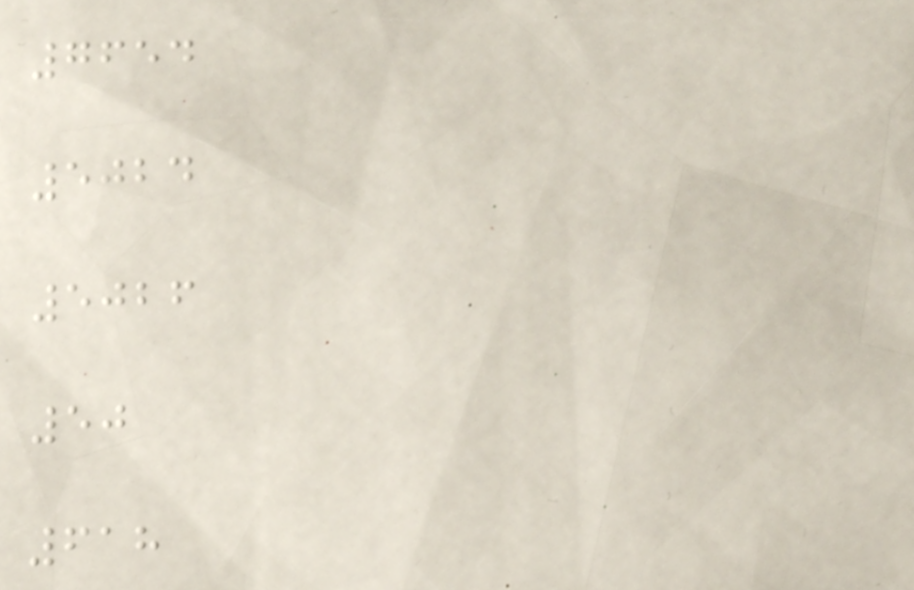7654
5024
5026
50
618
